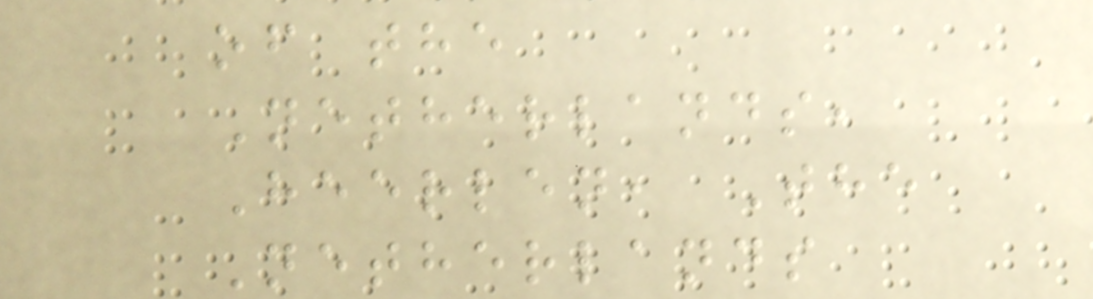of the
Netherlands,
Heerlen, The
Netherlands
